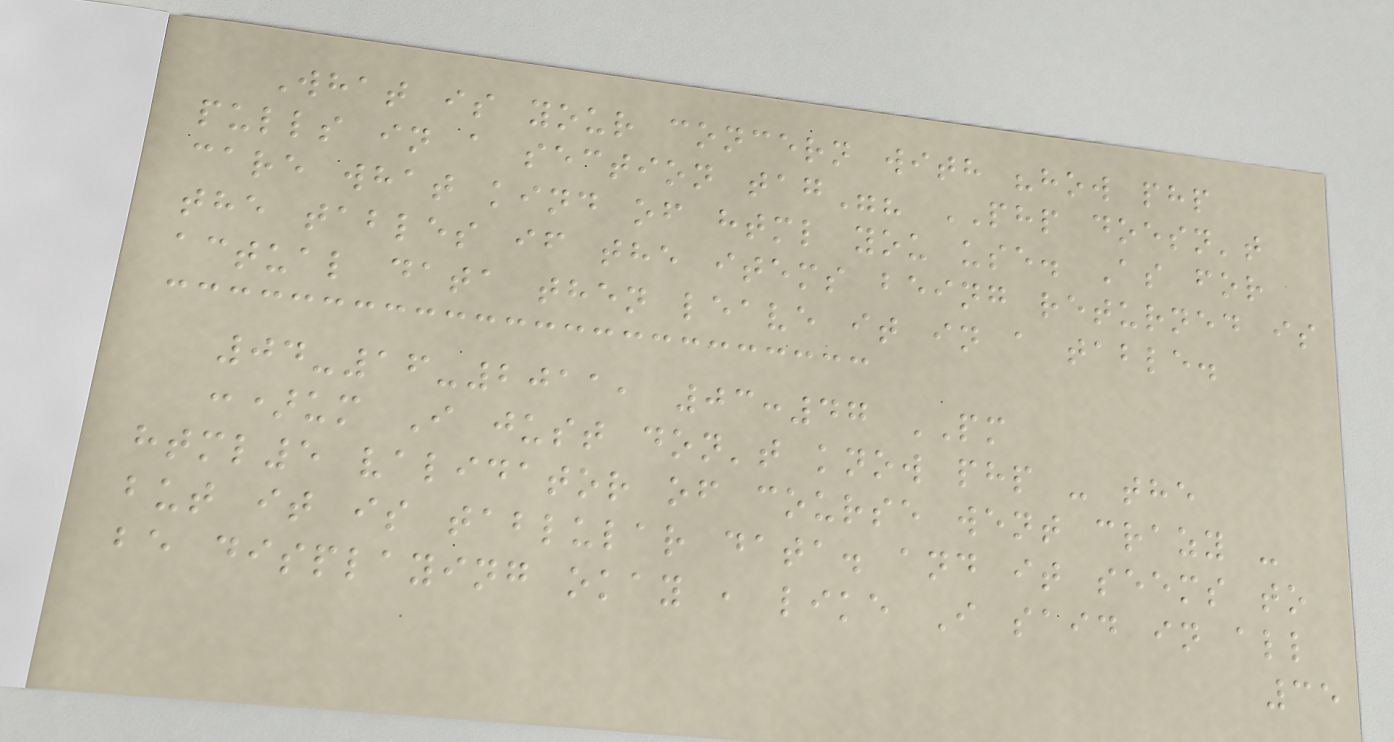What is your concern with "how php
pulls in a section tag"? PHP doesn't
care what kind of html you use. As for
the tables if the items being returned is
actual data then leave it in a table.
04-16-2011, 03:47 PM
:)um I just don't know php - the
html5 validator of course went crazy -
but it is tablular data. and it seems to
be displaying okay , like I said in all
35
